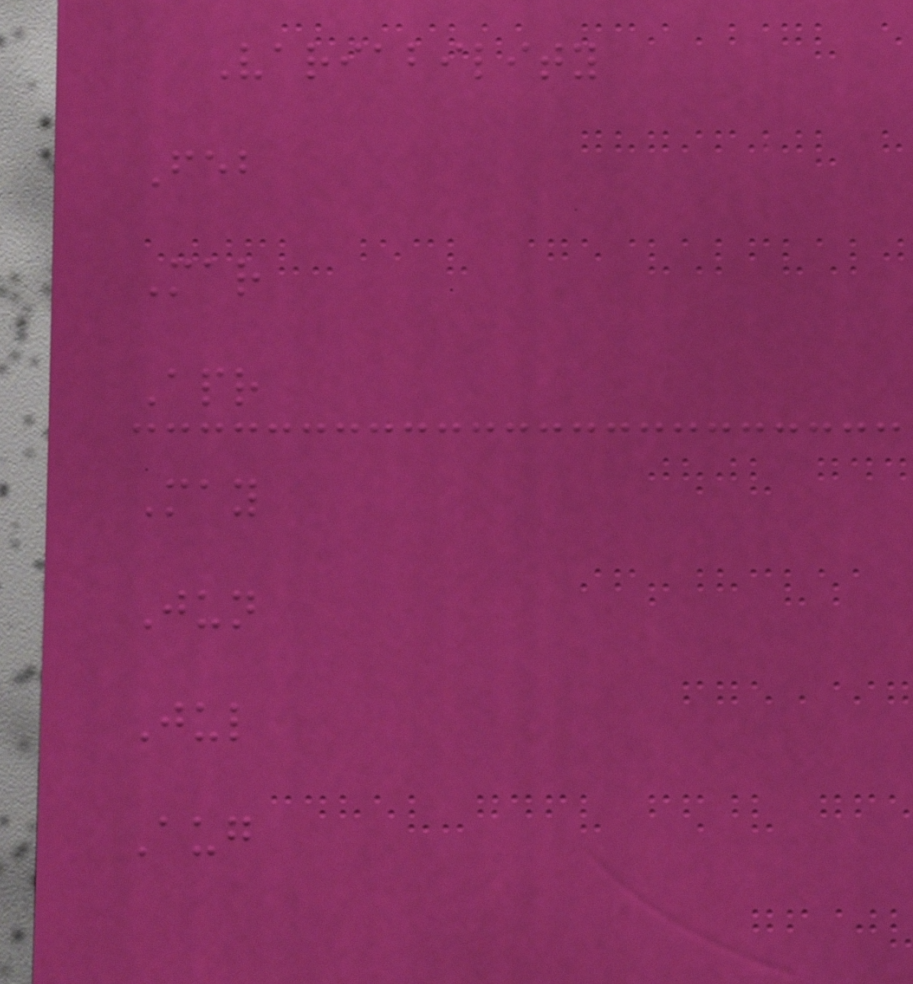Variability
Feb
Mar
Apr
May
Jun
Jul
Aug
